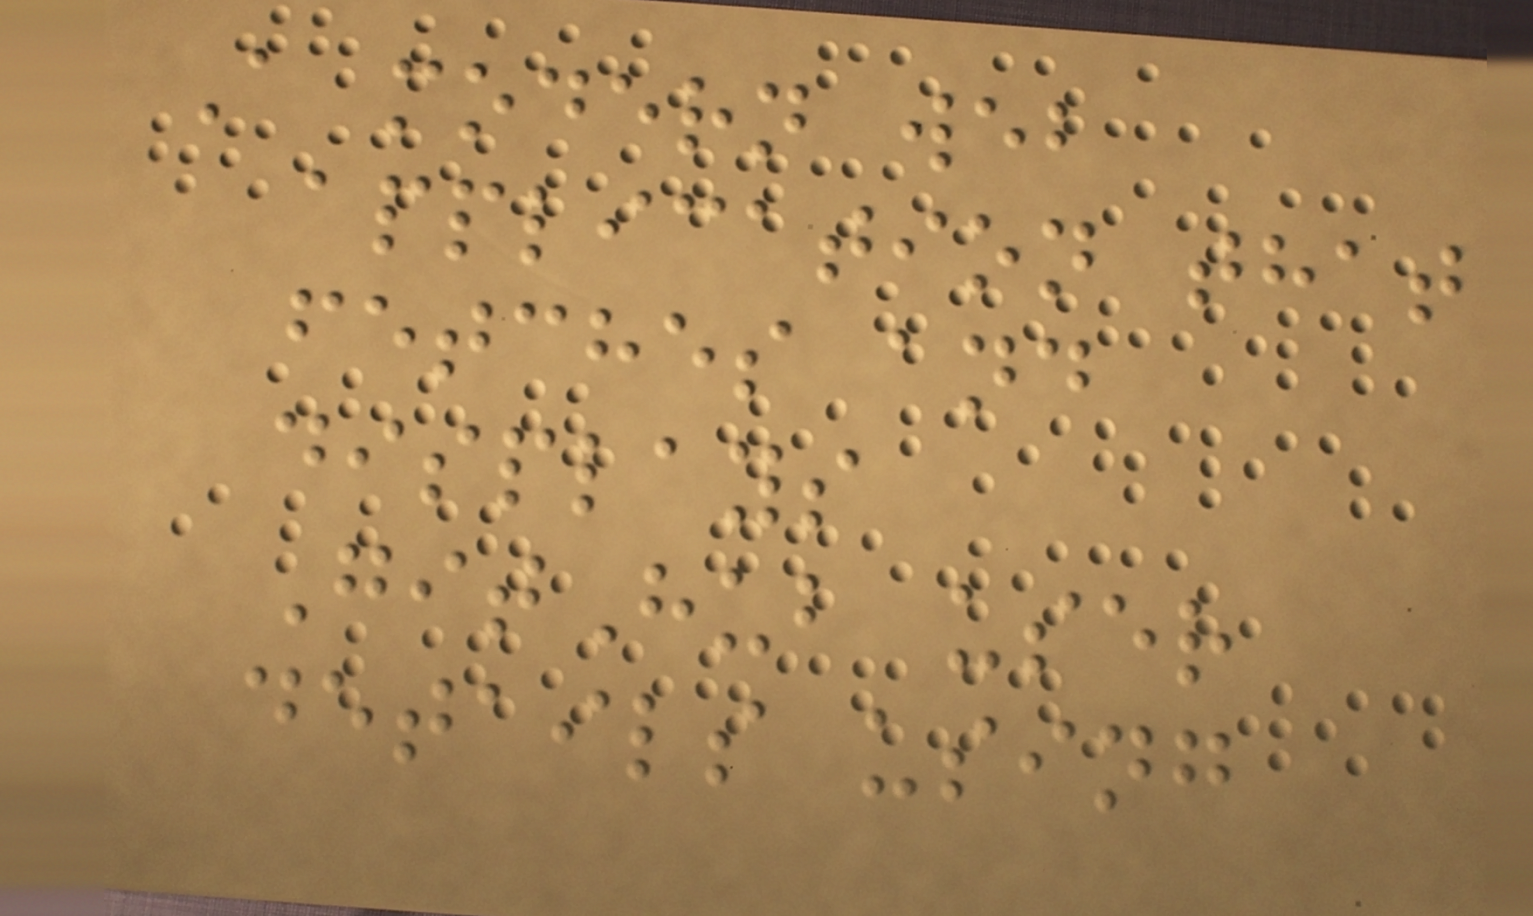A modern web
application that
fetches and
displays
GitHub user
details using
